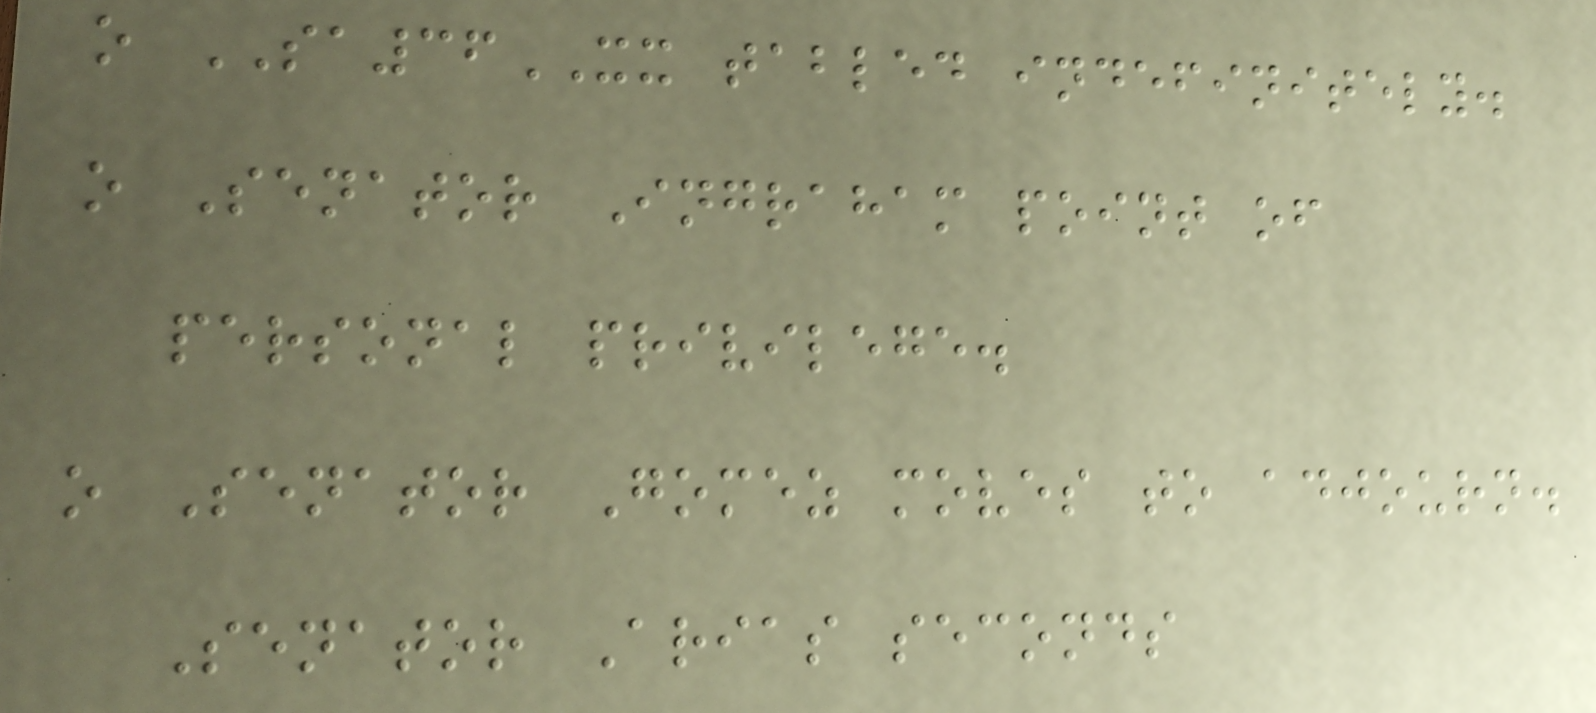o SA36XX tabled indefinitely.
o Senator Ingraham point of
personal privilege.
o Senator Gomez moves to adjourn.
Senator Arias seconds
